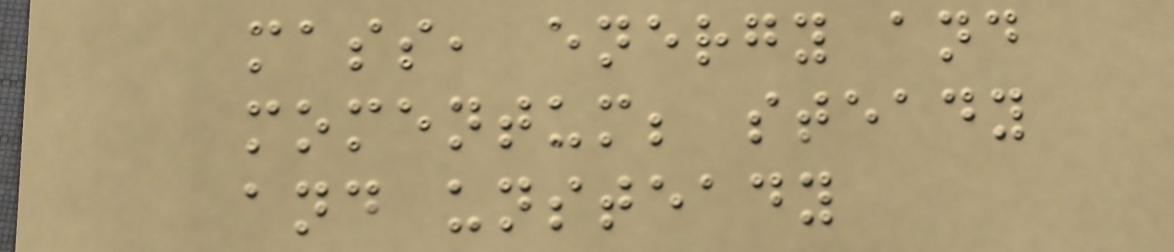mass, energy and
momentum; steady
and unsteady
